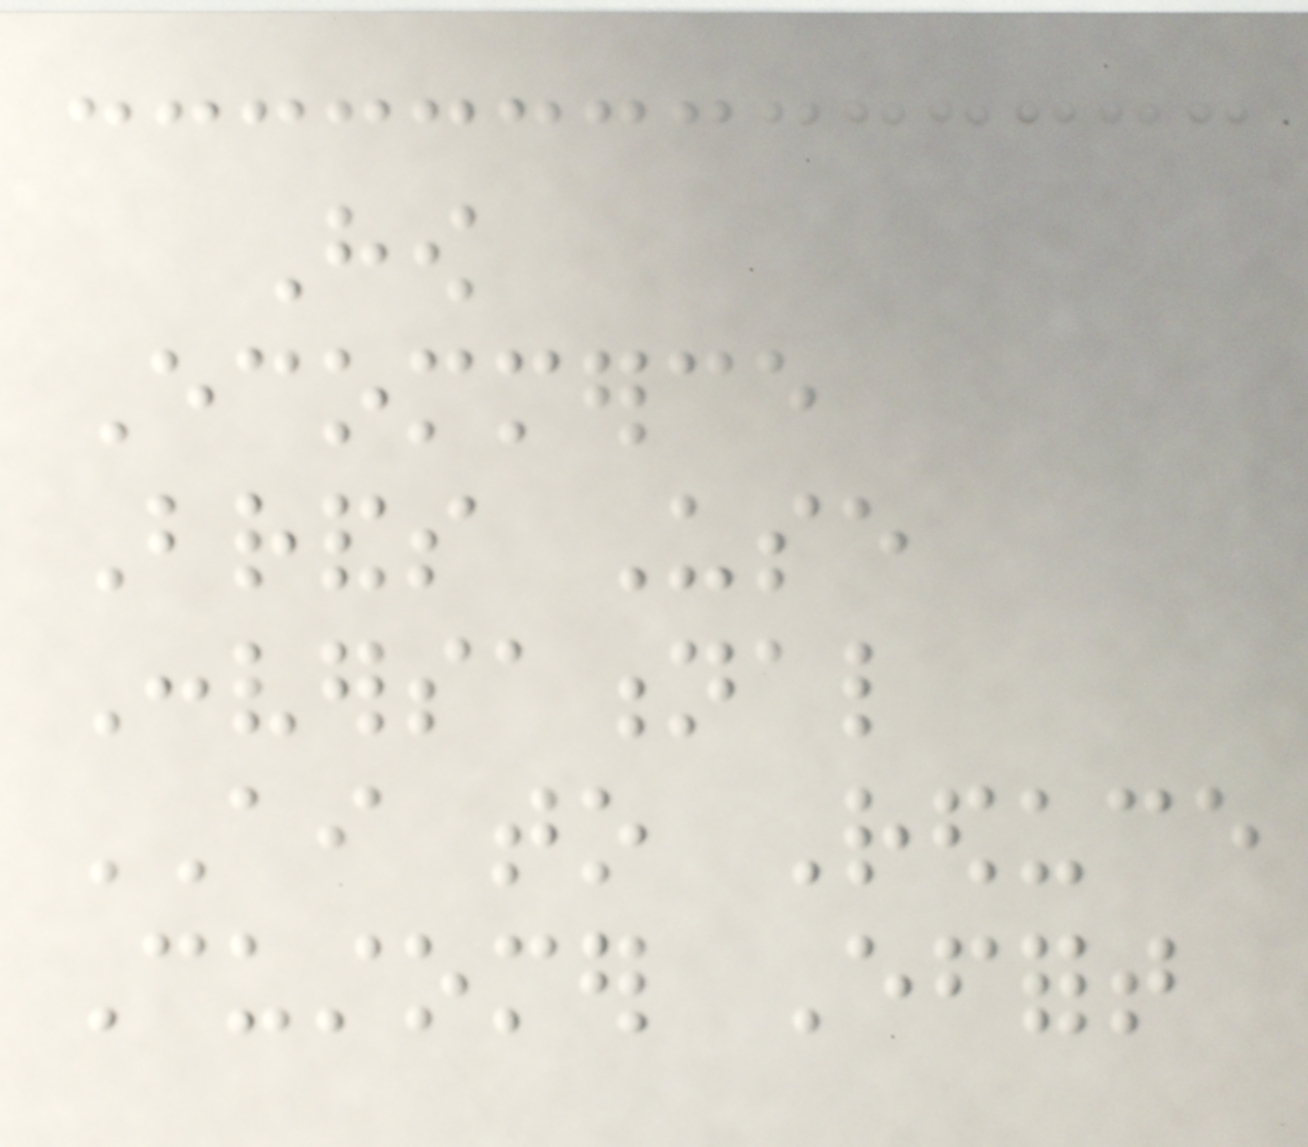How
Ecommerce
Brands Use
Conversational
AI to Reduce
Customer Effort
